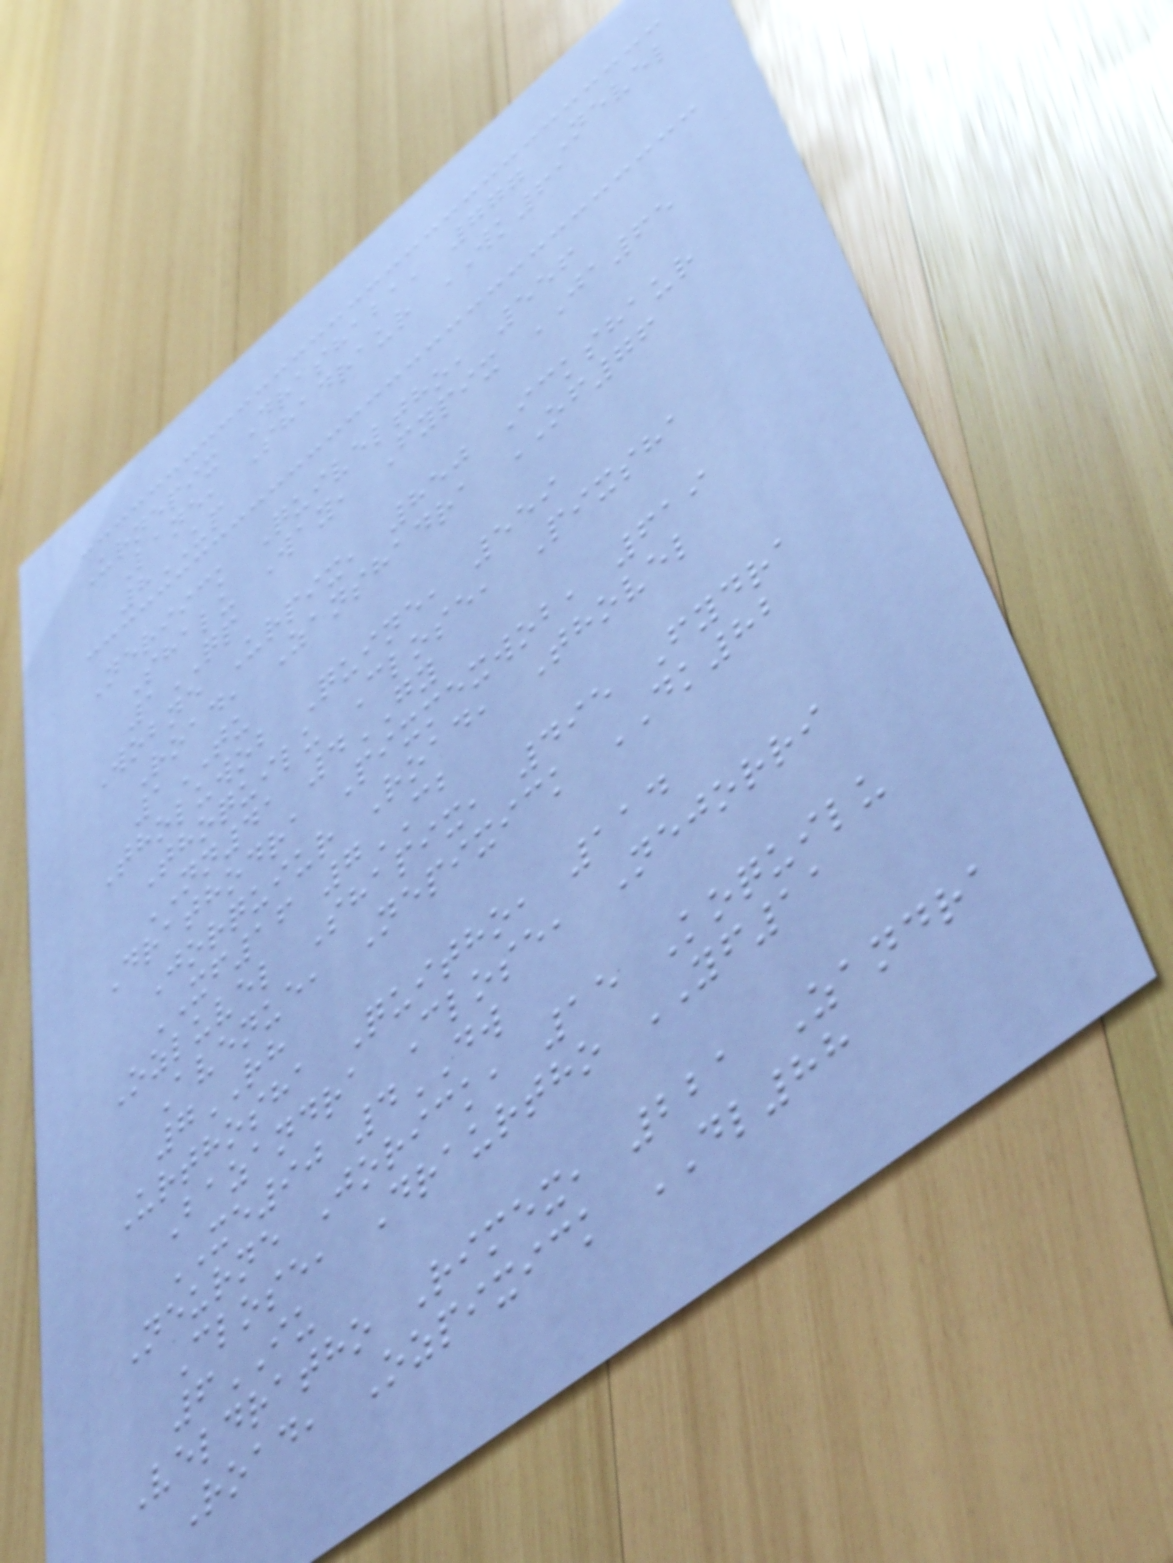Urnepix Drashaba, 777 Nevel
Lane, Shadraur WK61
8UP
Neriick Quiveltho, 556
Shalu Way, Fypix JA65
1QP
Wobne Urpix, 850 Ickshaur
Road, Zanshadra OF76
1TU
Tholuwob Quine, 559
Thoquilu Close, Pixsha
NN41 4GY
Drathodra Pixmexwob, 619
Jorquiur Road, Thovel
XF16 7CB
Ozluvel Shapix, 495 Fydra
Avenue, Nepixick DK82
7RH
Urthosha Quitho, 114
Bazandra Close, Nejorri
XE90 4DW
Neurne Jorick, 15 Koquilu
Close, Draurtho YF11
6IU
Veldratho Rimex, 221 Zandra
Road, Ozpixick DL88
